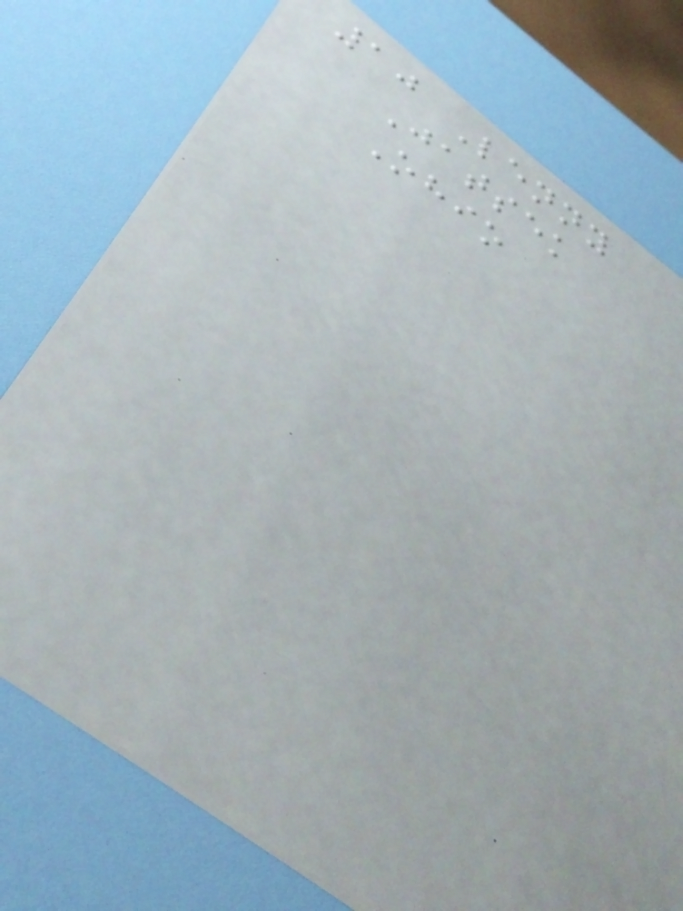10 Lenny
Jatsek
Ohio
